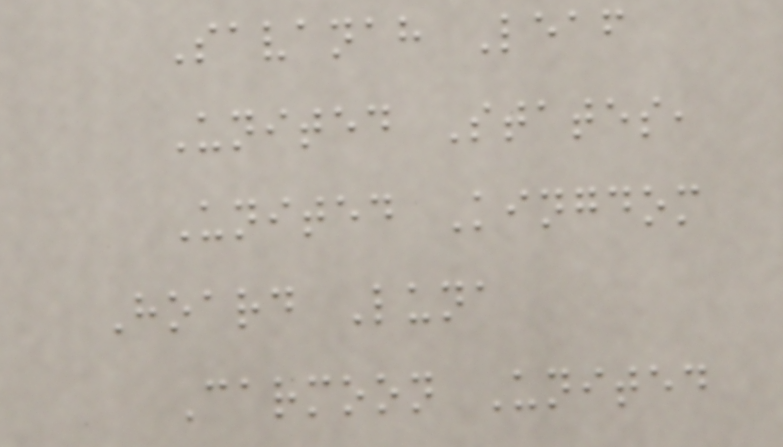Savanah Leaf
United States,
United Kingdom
Hoard Luna
Carmoon United
